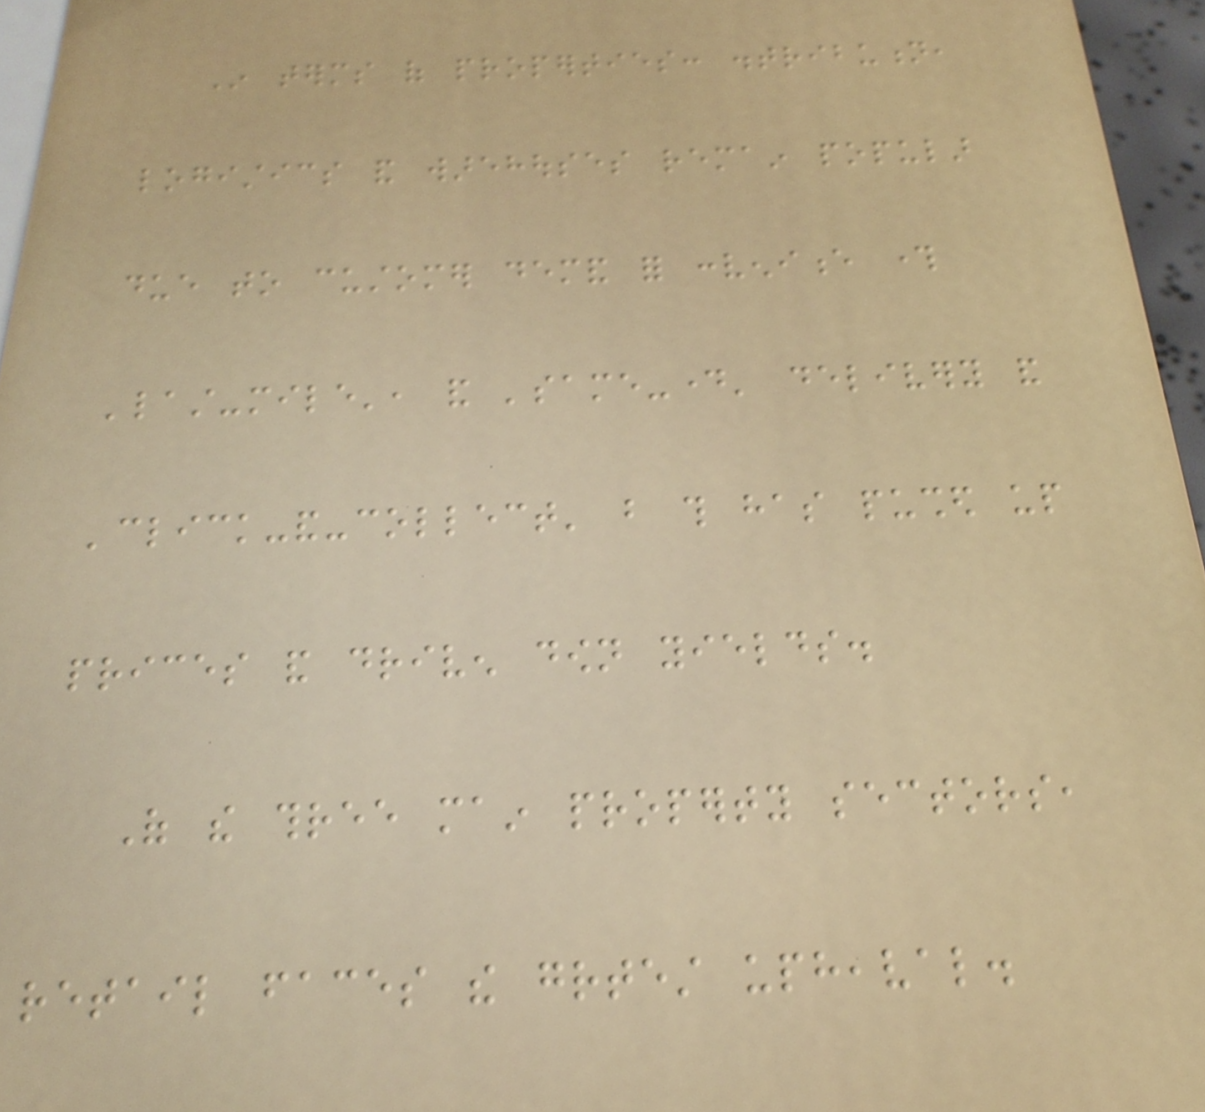In terms of properties: distribution,
logistics and warehouses remain popular
due to customer demand for convenience through
'last-mile', and 'same-day' delivery and
'click-and-collect' but this has pushed up
prices and driven down yields.
Of the three main property sectors,
retail faces the greatest upheaval.
